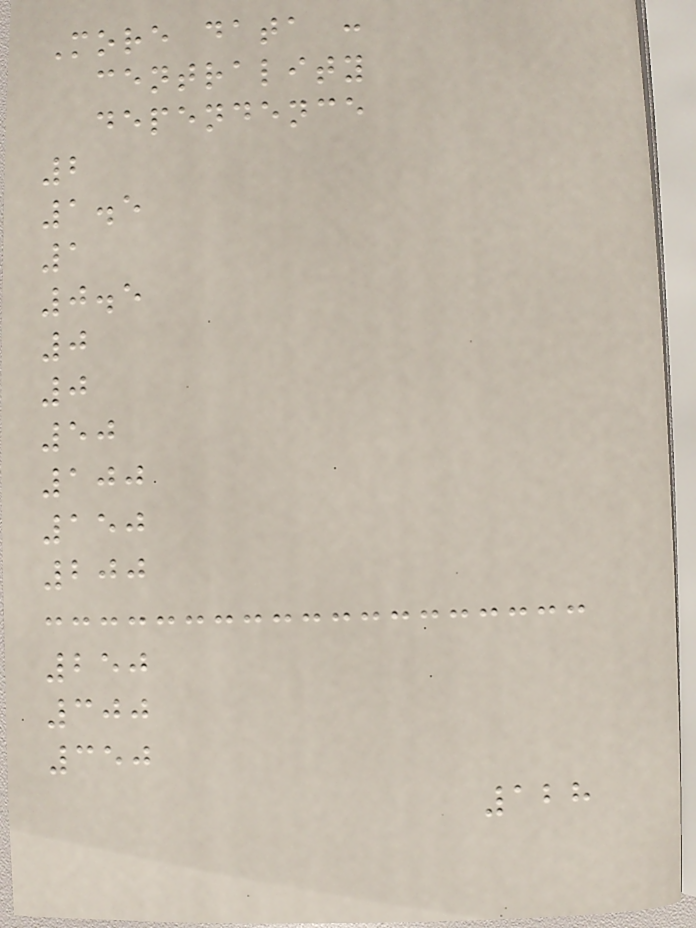More data :
centrality
dependence
2
1.5
1
0.5
0
0
50
100
150
200
250
300
350
128
